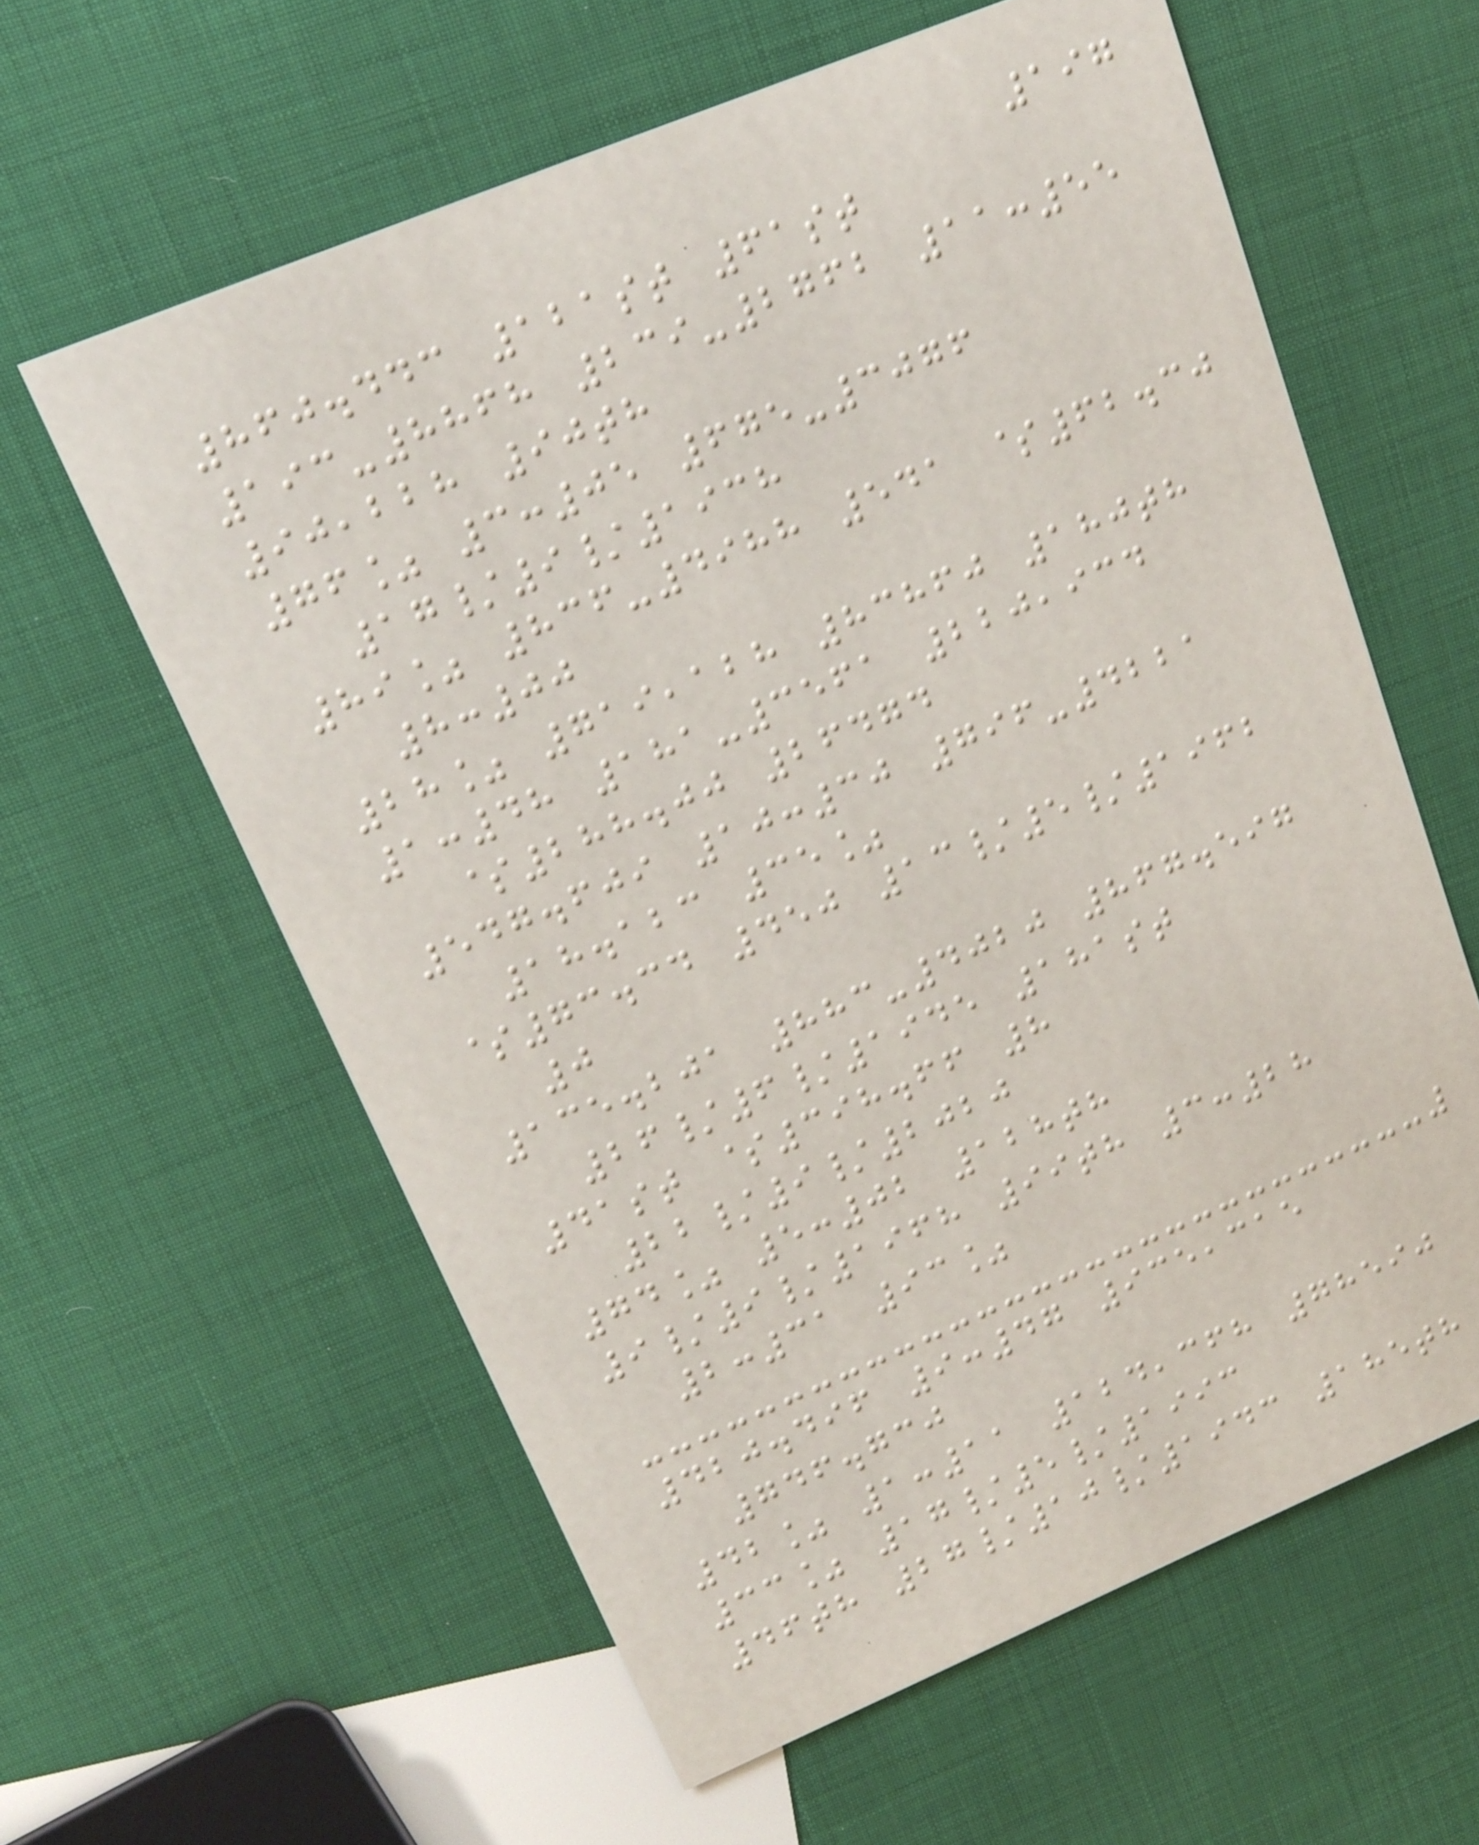197
860.443 121st 61st
193-8868 239-2762 11:55
90,228 90th
76% 3:05 675-3076
17/9/1938
89% 836-4988 541 $62.30
8:00
28% 719,128 83860 180th
1:48 181-3561 220,934
$288.00 26474
547.609 10:30 796-4221
18.123 35%
$73.34 450 13/5/1962
0
135.201 883-4020 867.597
26/6/1945 181st
41st $398.66 8
22/9/2020
74% 5:02 128th
9/9/1968 99th 3:28
2:31 93%
420.496 9:47 935,315
746.730
42% 1:11 124,368 78590
33% 17/5/1993
46th 27/10/1943 185th
